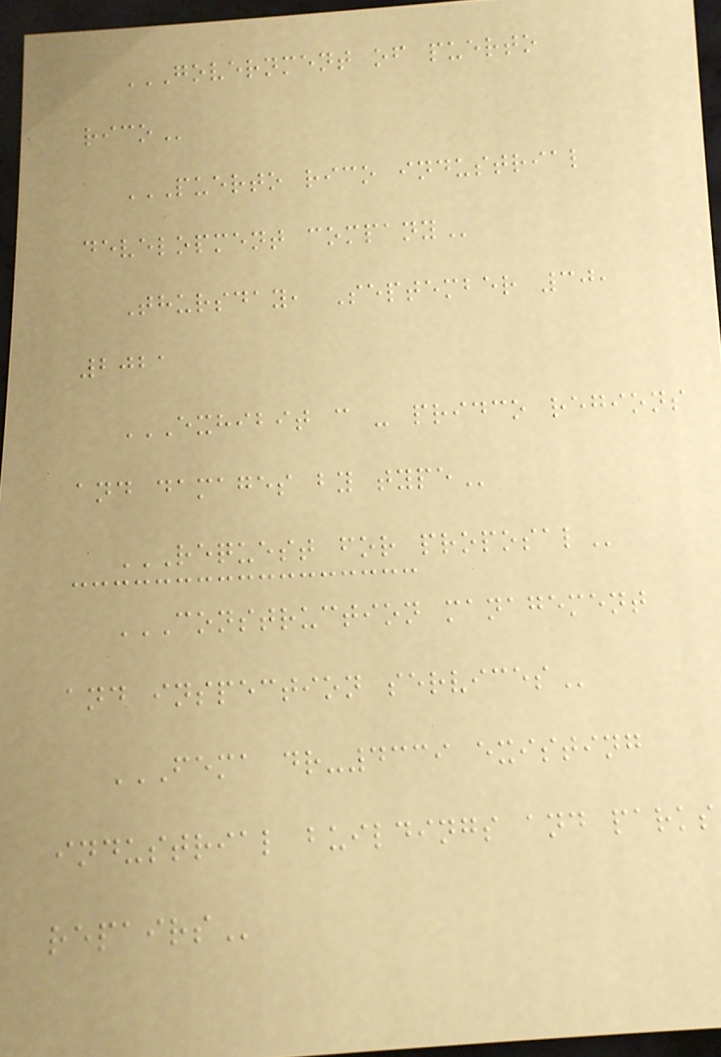GOVERNMENT OF PUERTO
RICO
PUERTO RICO INDUSTRIAL
DEVELOPMENT COMPANY
Thursday, September 30,
2021
EXHIBIT C - PRIDCO REGIONS
AND DAMAGES BY TYPE
REQUEST FOR PROPOSAL
CONSTRUCTION MANAGEMENT
AND INSPECTION SERVICES
FEMA DR-4339 EXISTING
INDUSTRIAL BUILDINGS AND PARKS
REPAIRS
